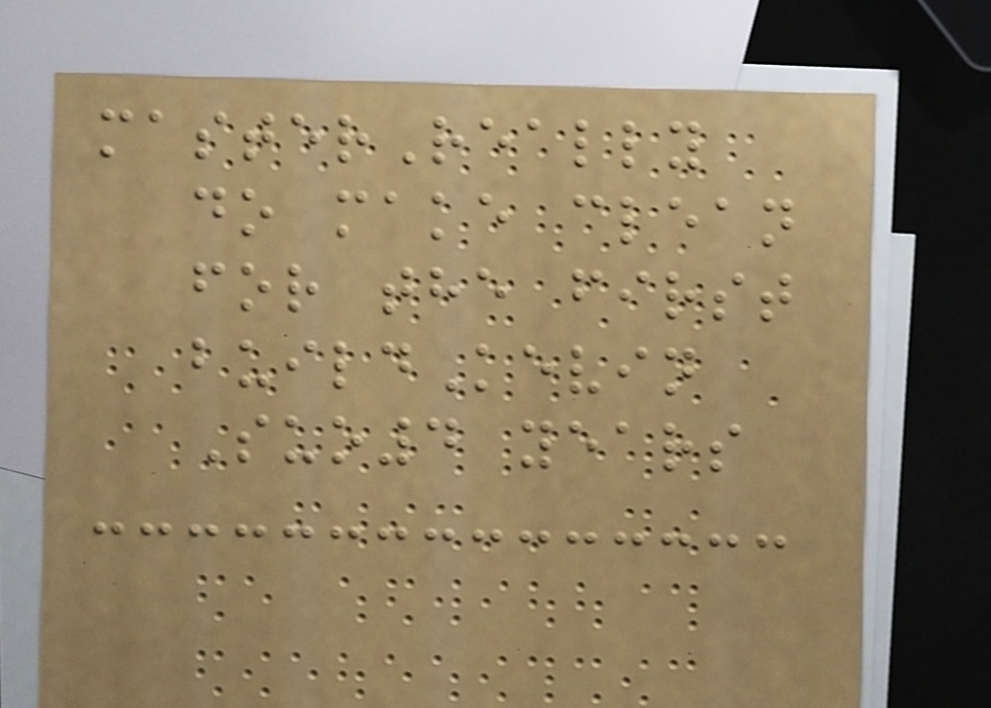masterReally
do make clean
for the first
buildKevin
Suo4 years
